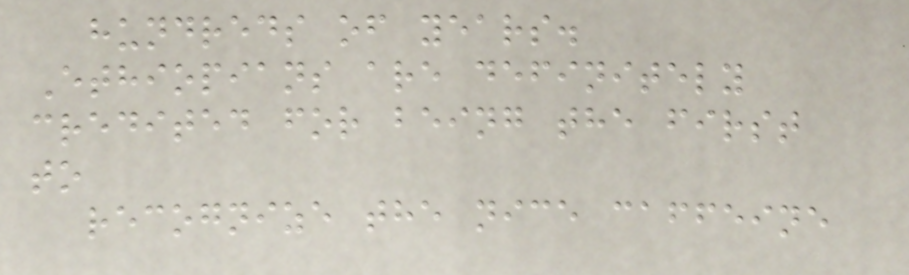hundreds of years.
Ethiopians are definitely
credited for being the first
to
recognize the nice caffeine
